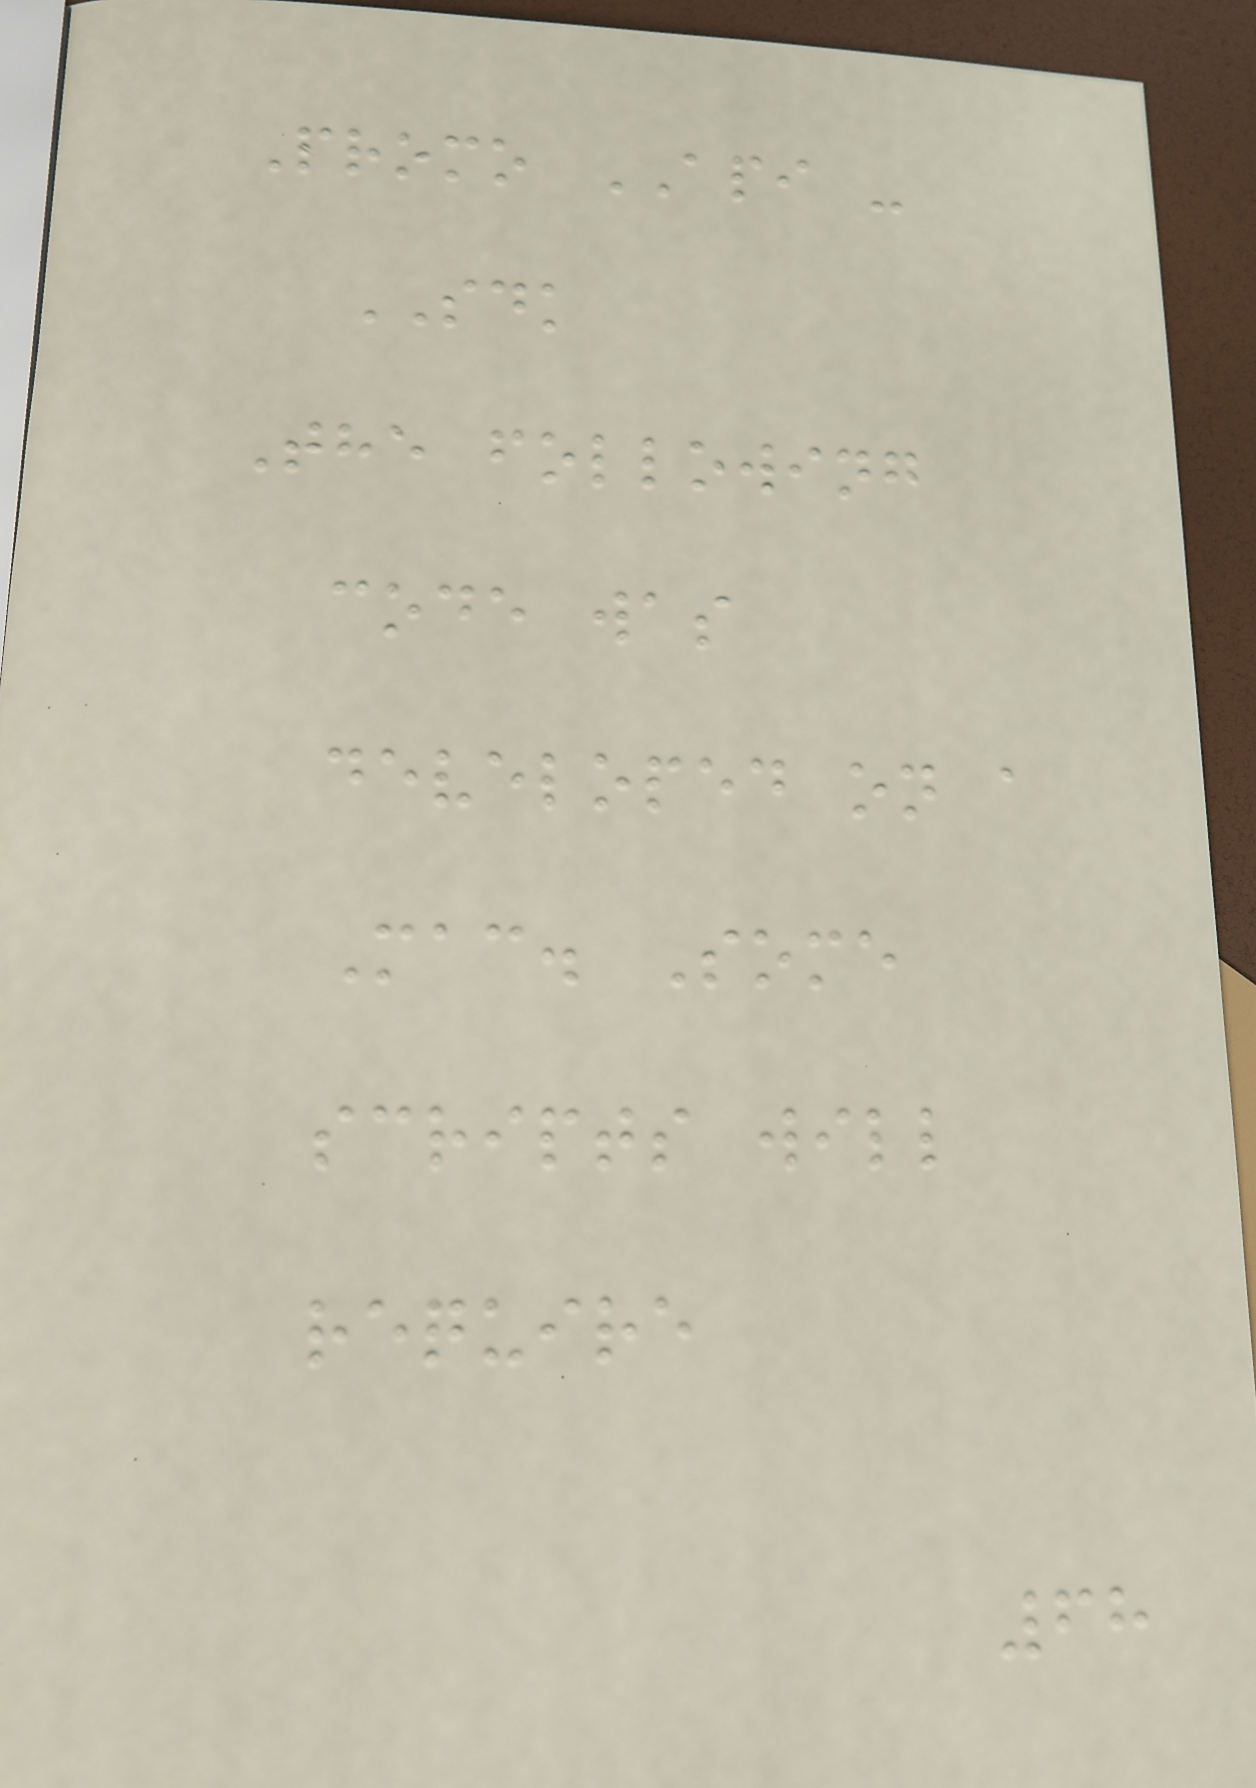Promo API -
SDK
The following
code was
developed on a
Mac. Some
scripts will
require
68
